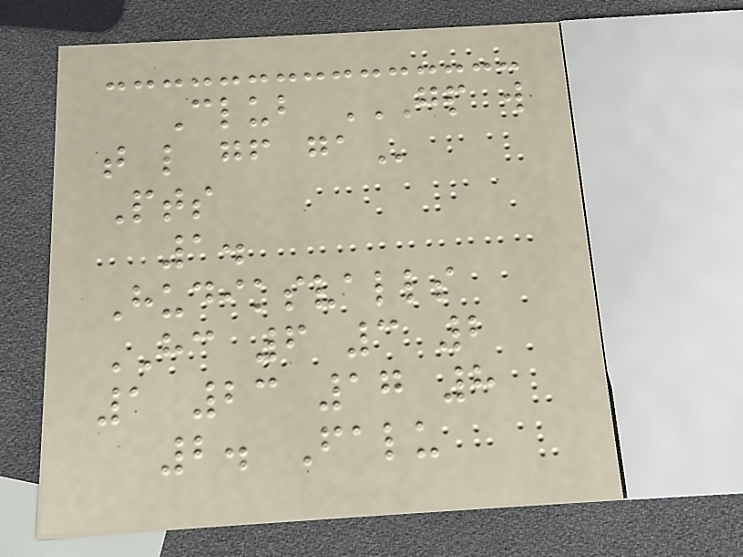Club GP W
T L GF GA
Pts
1.
Hudiksvalls
HC 6 3 2
1 23 17 8
2. Falu
